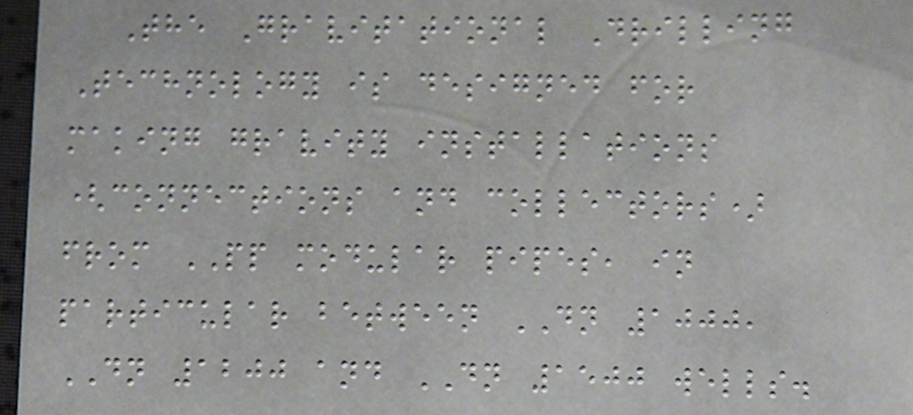The Gravitational Drilling
Technology is designed for
making gravity installations
(connections and collectors)
from PP modular pipes, in
particular between DN 1000,
DN 1200 and DN 1500 wells.
